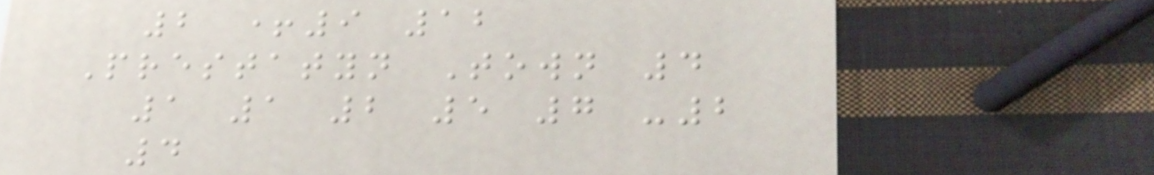2 +9 12
Prestatyn Town 4
1 1 2 5 7 -2
4
